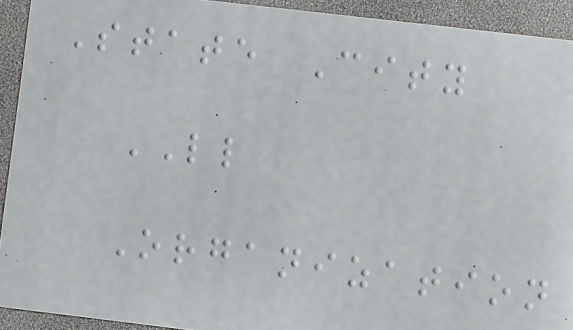State City
LL
Organization
